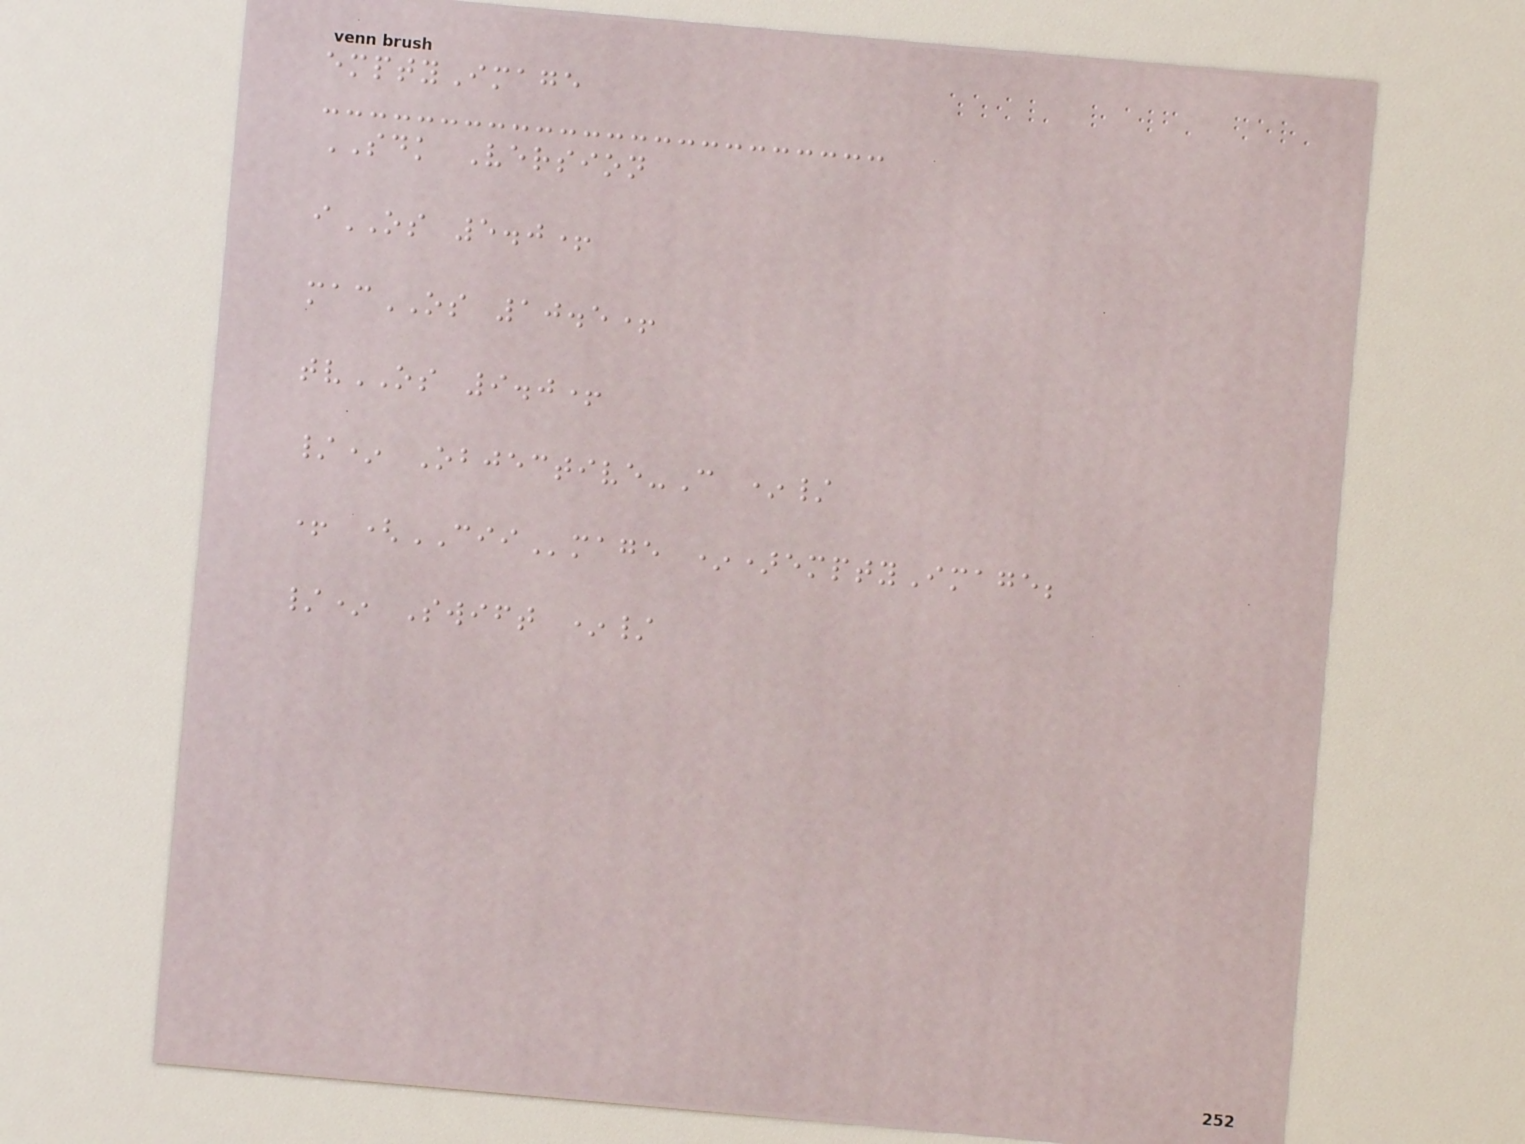emptyImage
SDK Version
iOS 5.0+
macOS 10.5+
tvOS 9.0+
/* Objective-C */
+ (CIImage *)emptyImage;
/* Swift */
